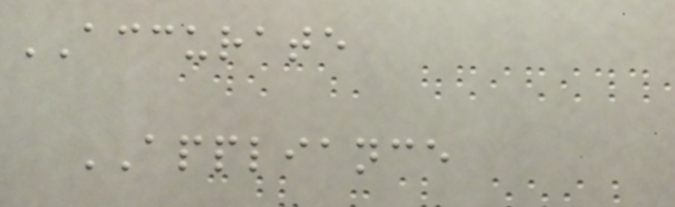ACCURATE
APPLIANCE
